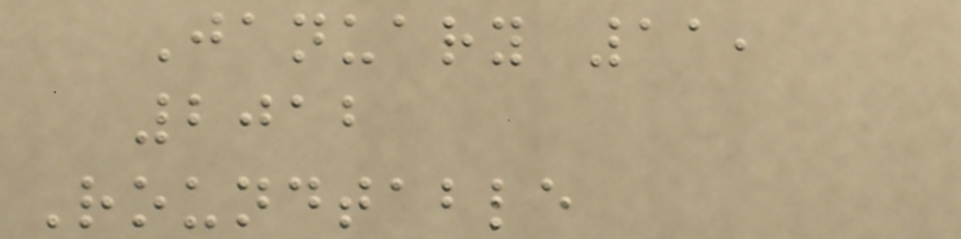January 11,
2012
Roundtable
